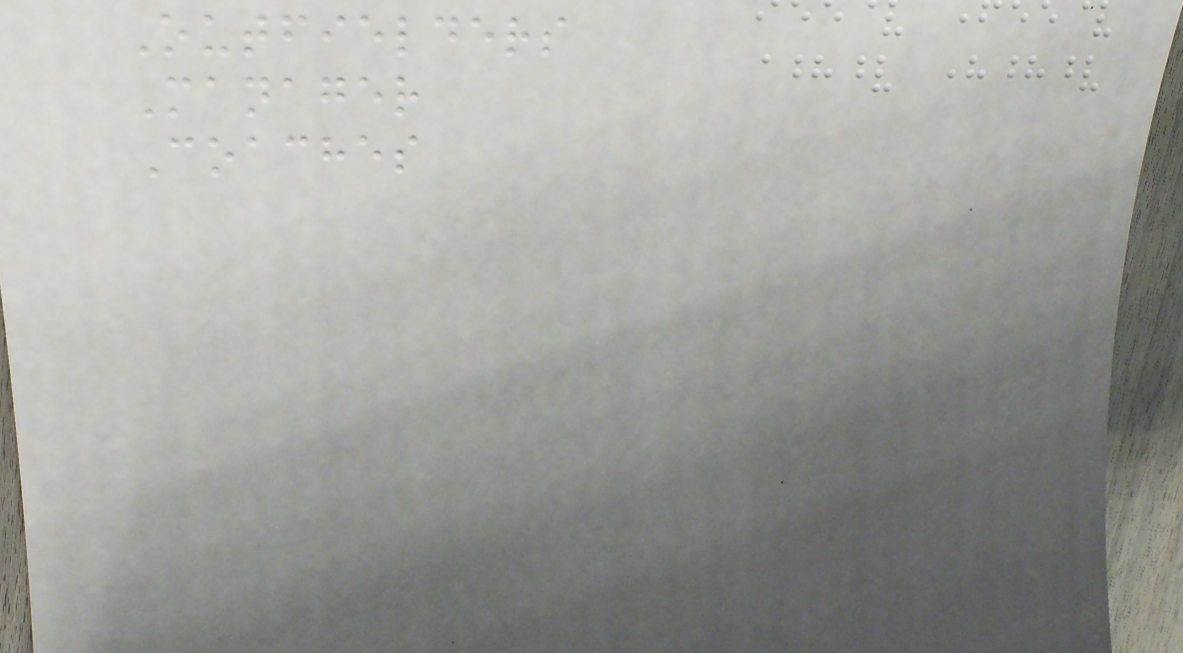Outfielders
Manager
Coaches
